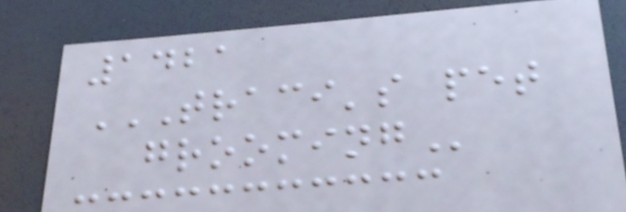1421
TRACI'S PET
GROOMING
